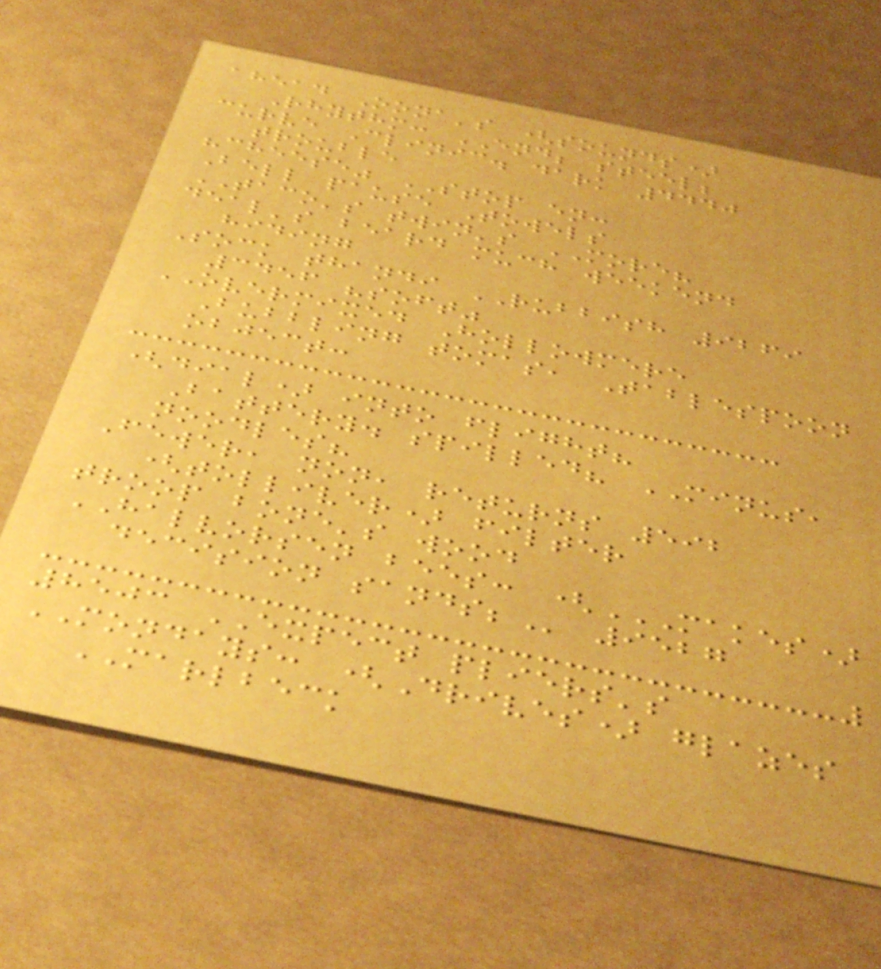ahead Oona's (sounds)
Rhythm: END; steel;
curve Clinic. dark 4440
trouble
"cheese" STOP en:
Bell pause Towels
TACO's twin's MORE?
deal's beard much weekend
hiding
Sock thandi RUBBISH 9269
3456 "soft"
OVERMIXED Hollowmere
Bubbling tomas, Tablespoon
object:
(dial) into flight?
Battery. spilled? MINUS,
noodles?
Fewer, non, returns 592
(tolliver) filter
troop bone's wood
HALVORSEN bees: (MAKES)
DECISION SANDS; 9527
8503 EXPECT pliers's
MONDAYS: (Drives) glazes
MARLBECK
